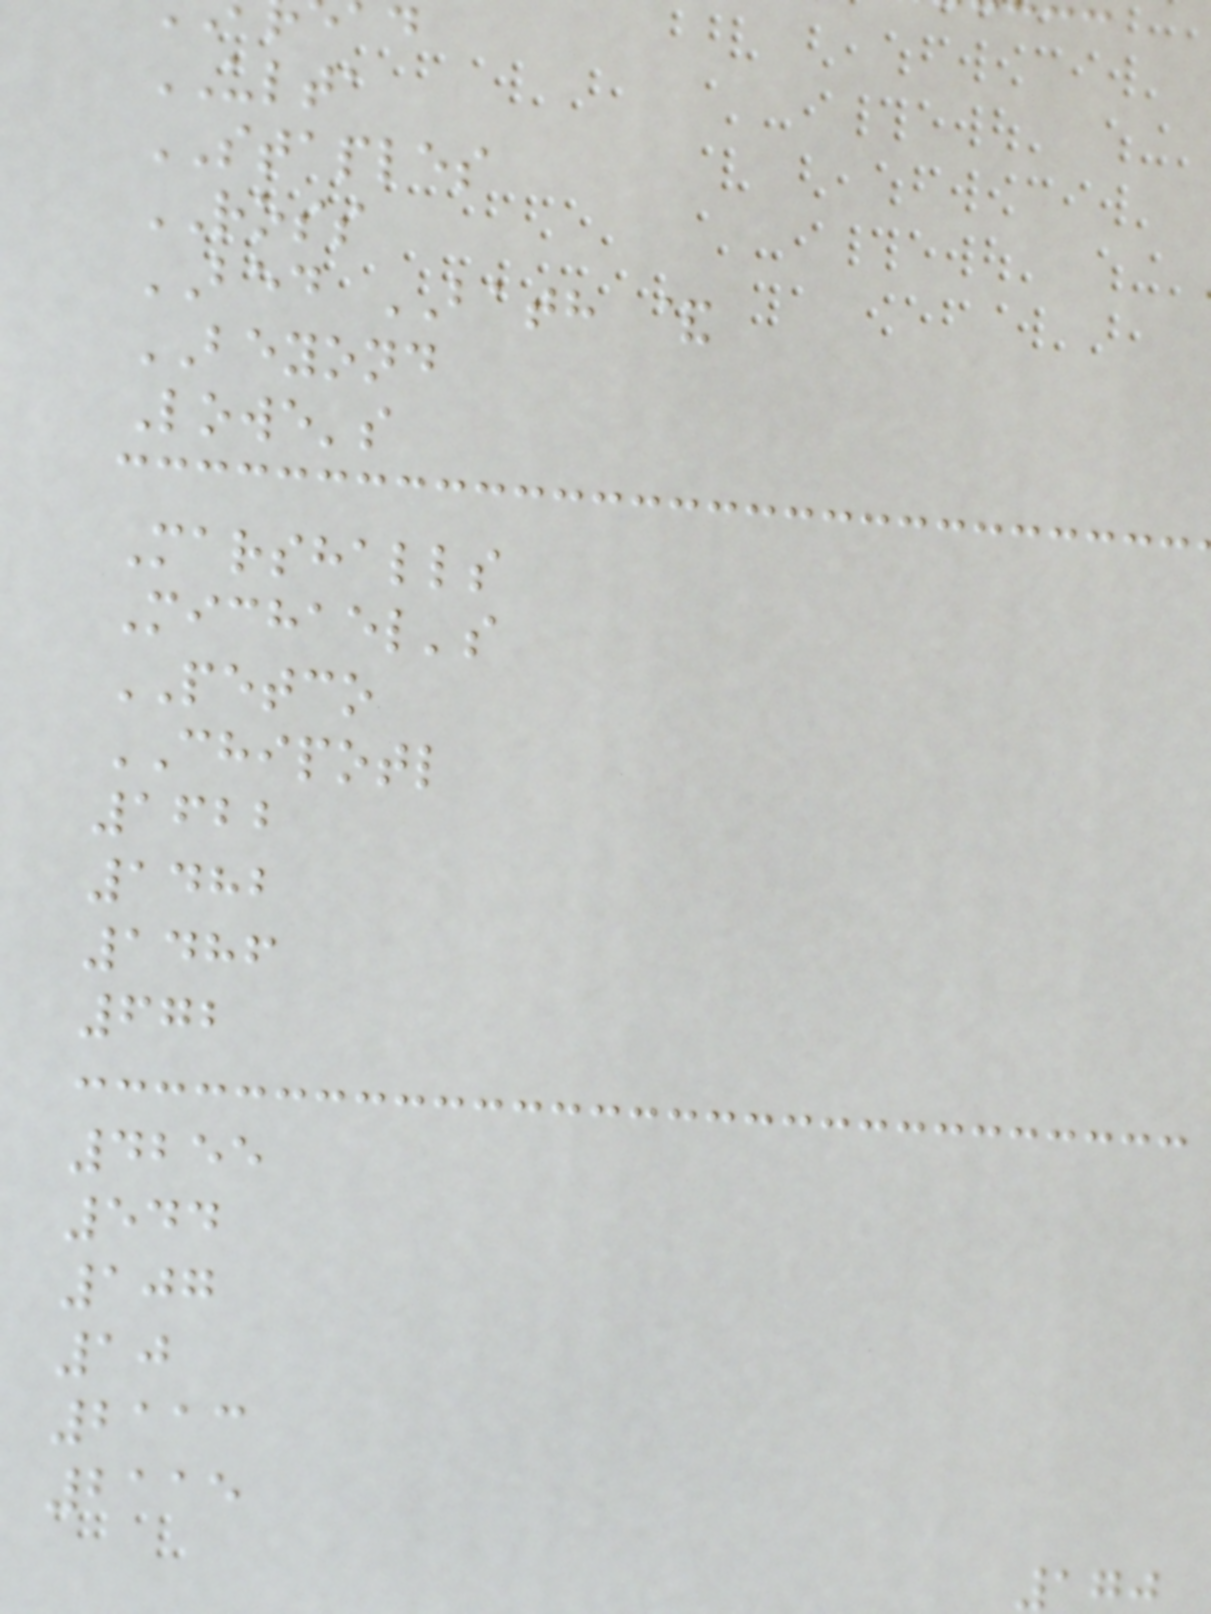ULTA
STAPLES
ROSS
BED BATH &
BEYOND
Lowe's
Marshalls
Michael's
PETCO
CHIPOTL
1622
1482
1486
672
4255
544
107
10
2113
2115
